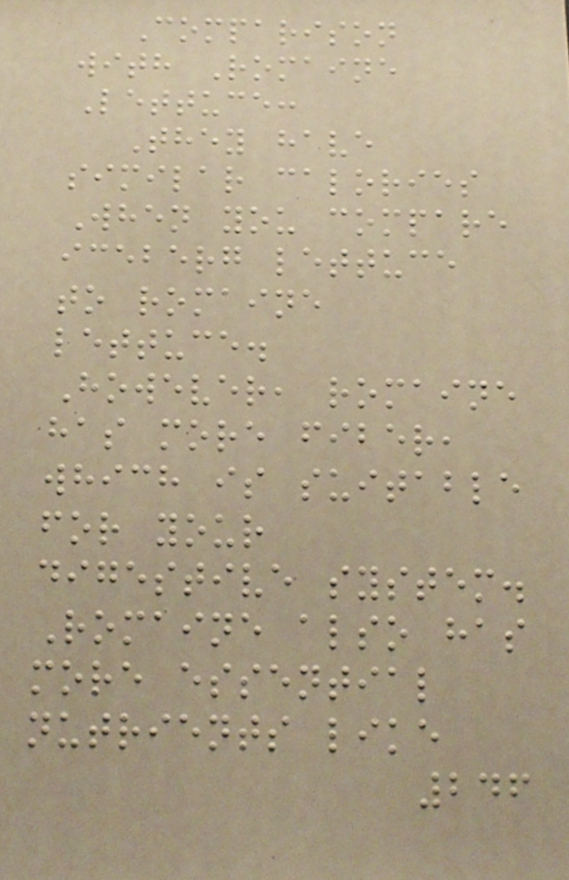Comparison
with Romaine
Lettuce:
They have
similar calories
When you compare
iceberg lettuce
to romaine
lettuce.
However, romaine
has more fiber,
which is suitable
for your
digestive system.
Romaine also has
more essential
nutrients like
246
